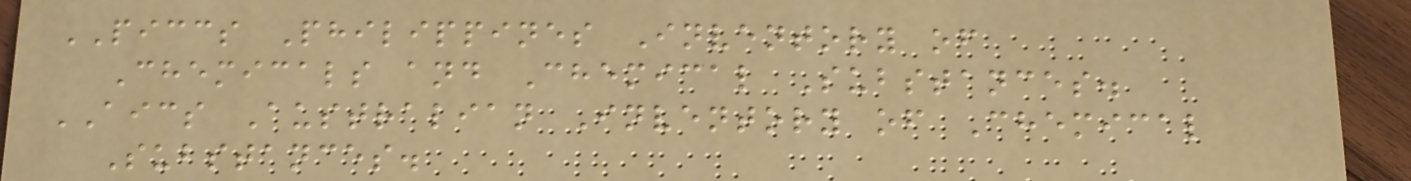PICCS Philippines Inventory of
Chemicals and Chemical Substances.
AICS Australian Inventory of Chemical
Substances.
